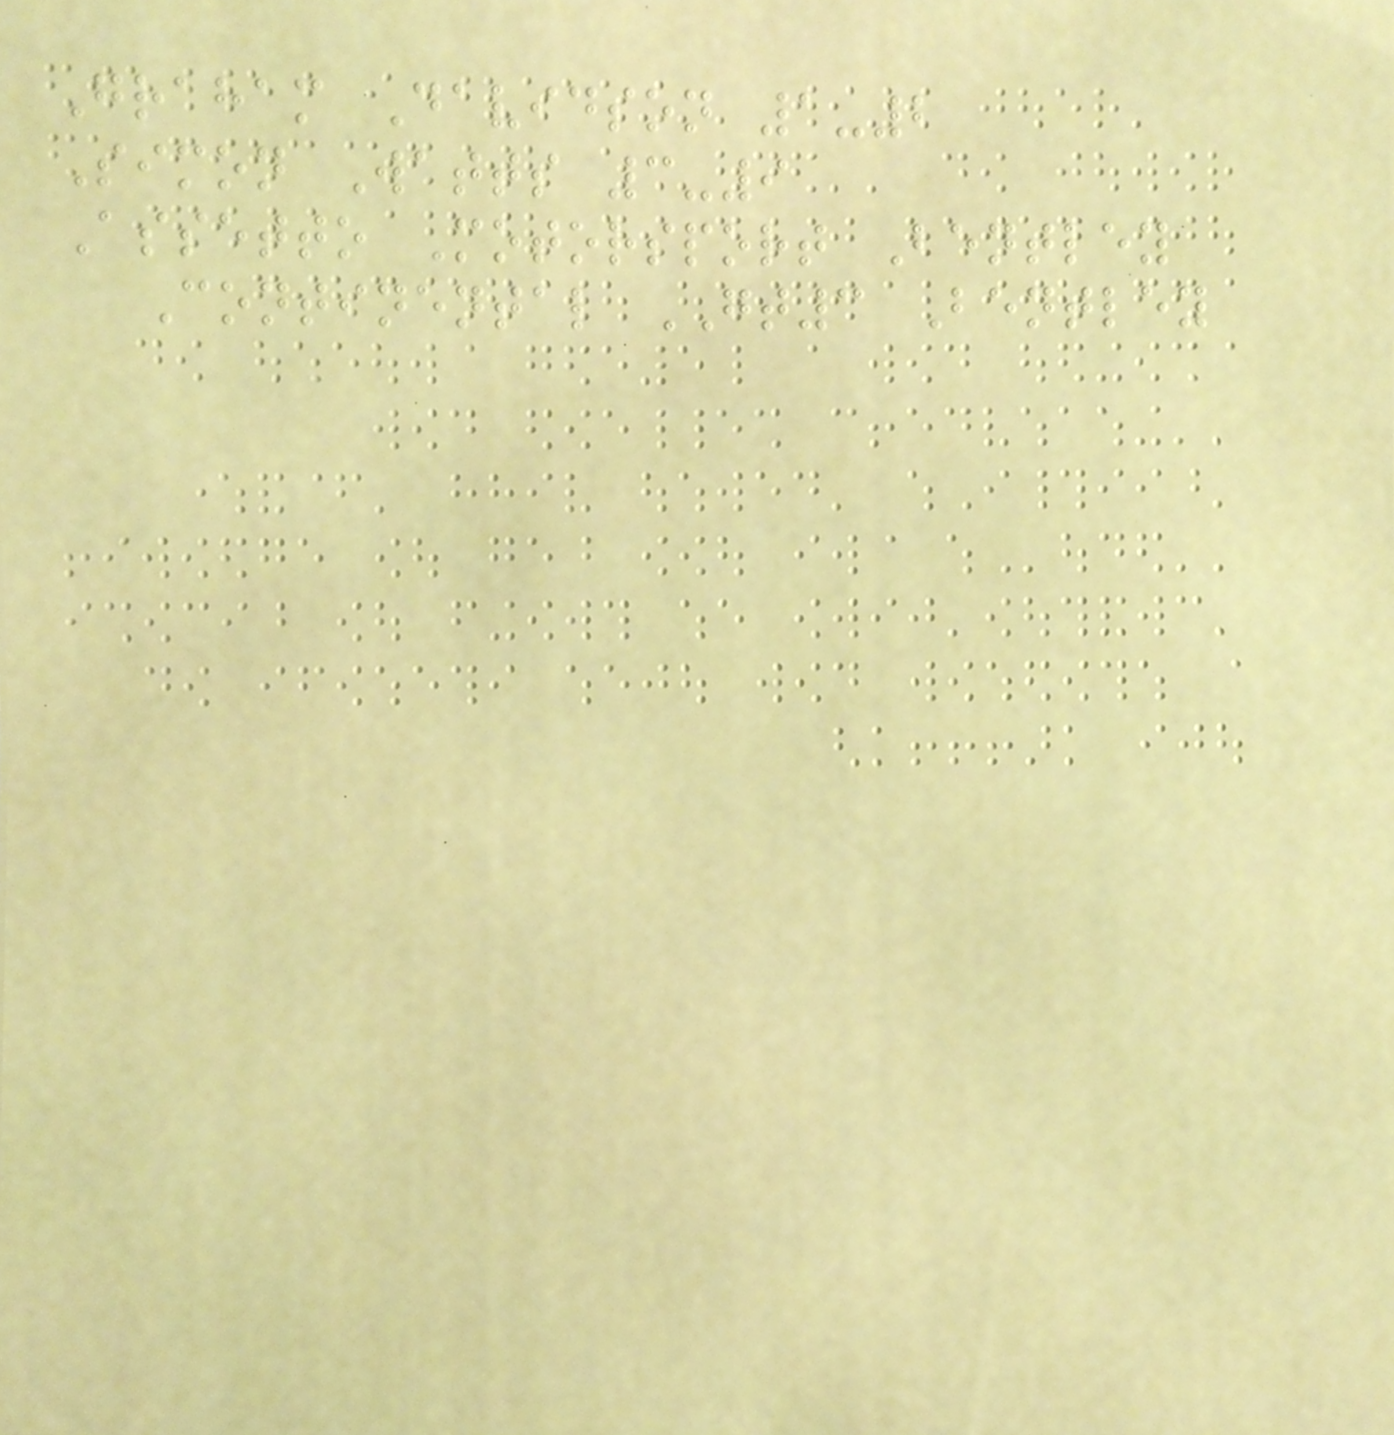Graham Davidson 1-2
Simon Watts 3-9
Assetto Motorsport Bentley
Continental GT3 Bentley
